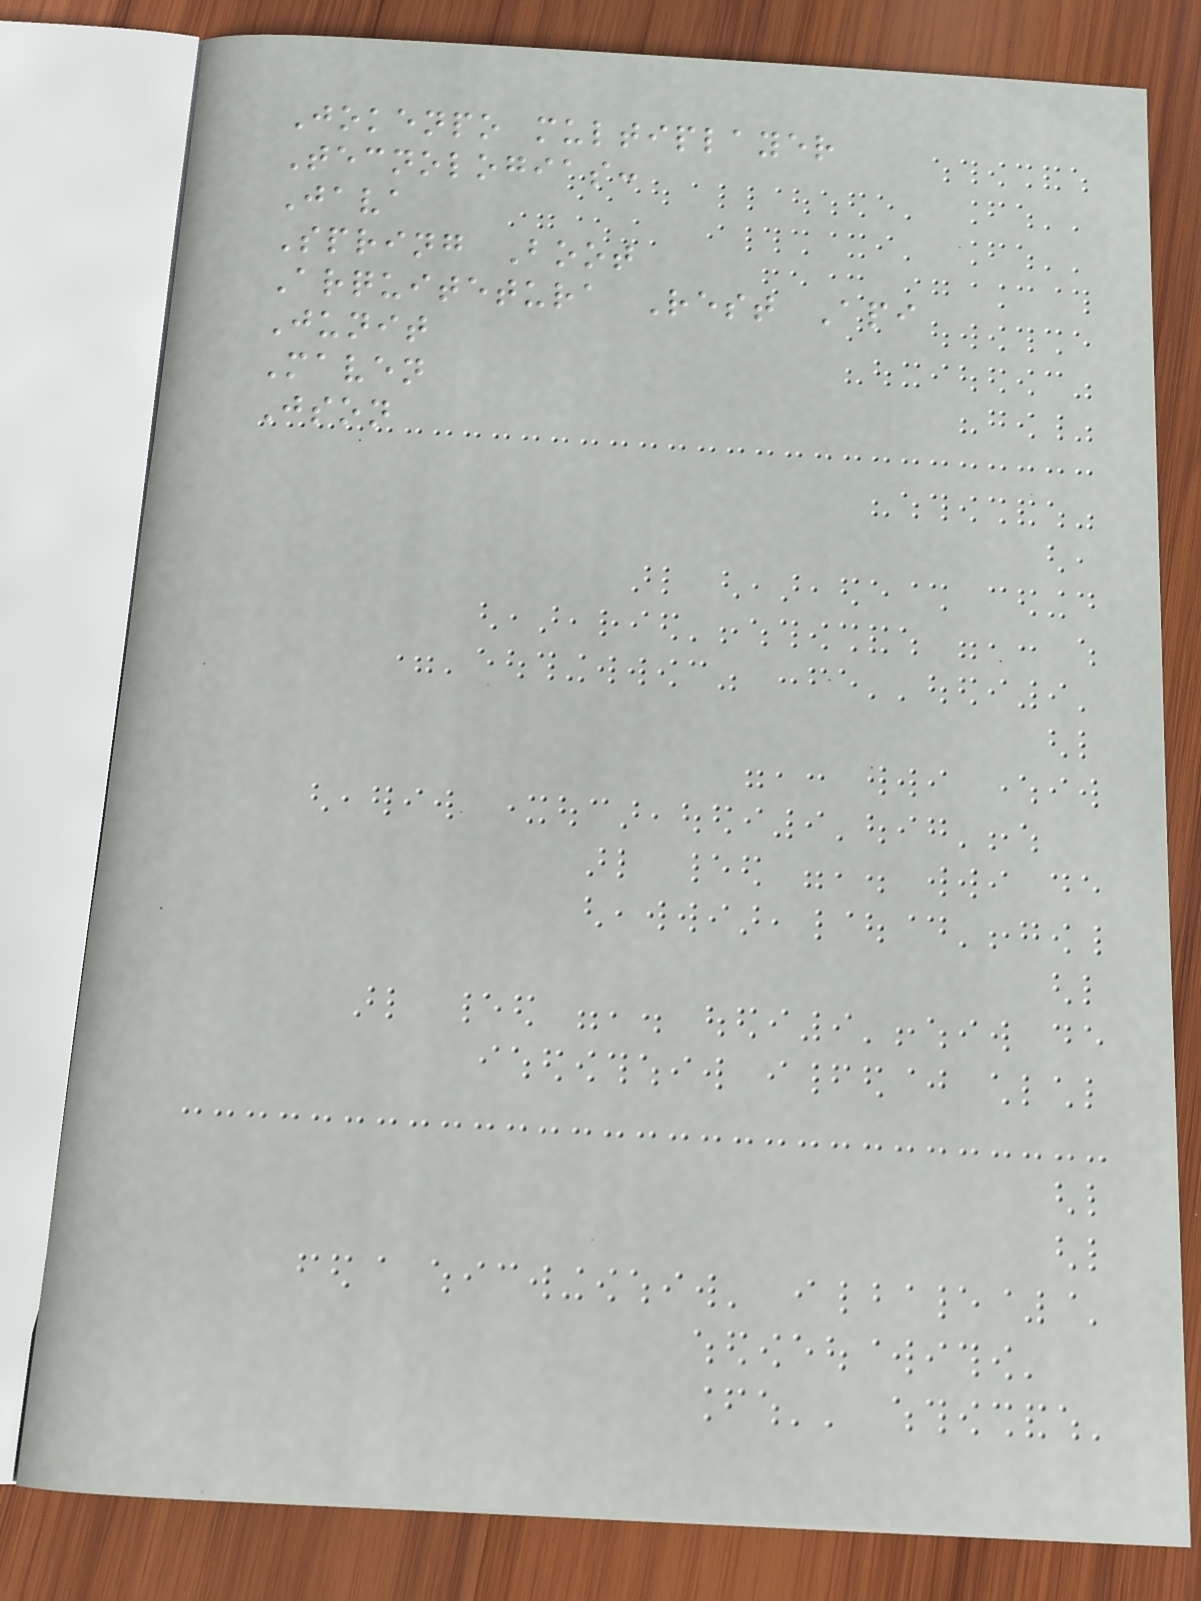Jokenpo multiplayer
Tecnologias:
Java
Spring Boot
Arquitetura Rest Api
Junit
Maven
Json
